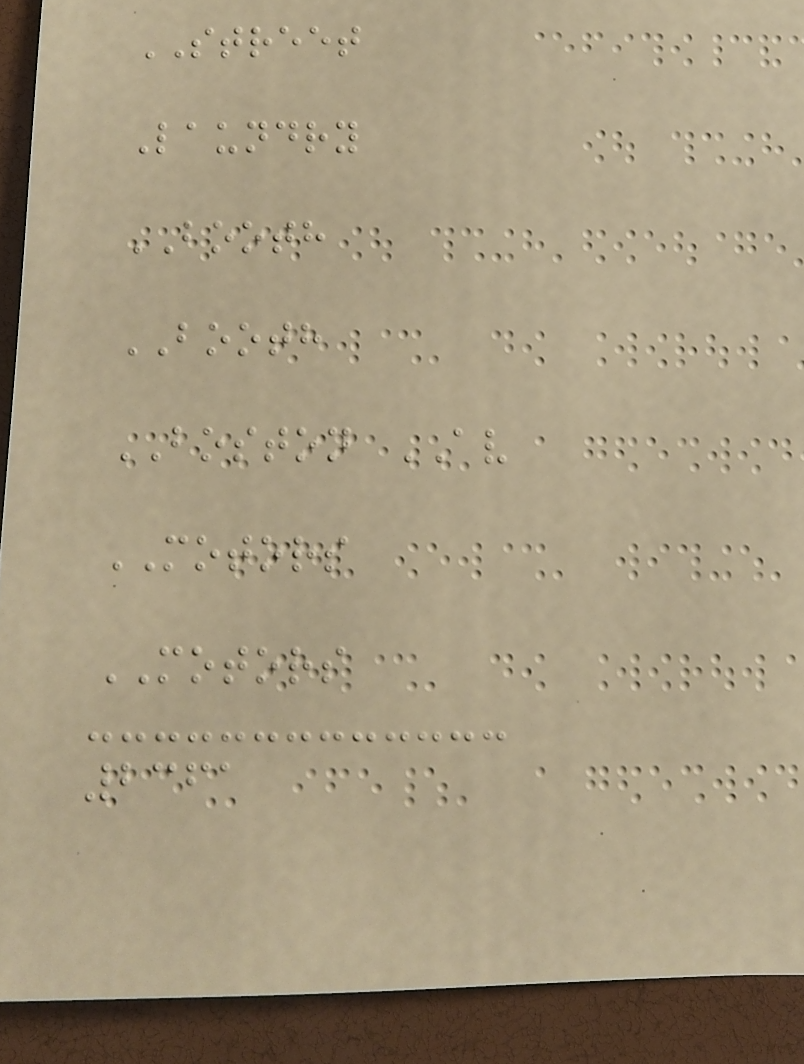STREET
Laundry
BOOTH
BOOTH
BOSTON AV
MOTORS
MOTORS
2361
